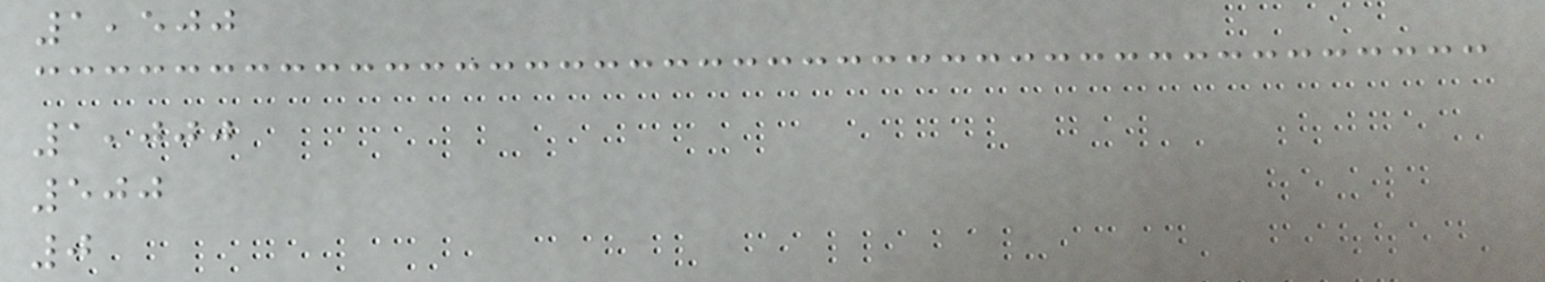1,500
1,000
500
0
